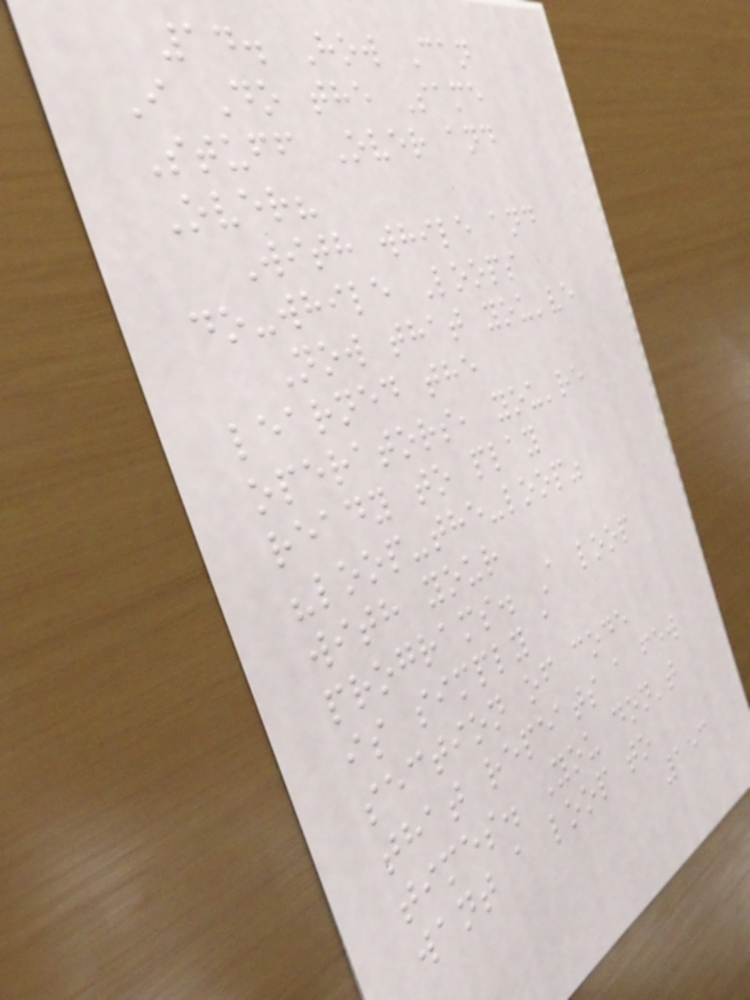14. How Can
I Do the Same
Stuff Over and
Over?
With while and
do-while Loops
Now that you've
learned the
operators, you're
ready to play
"loop-the-loop"
with your
programs. A loop
is simply a
section of code
that repeats a few
times. You don't
want a loop to
153
